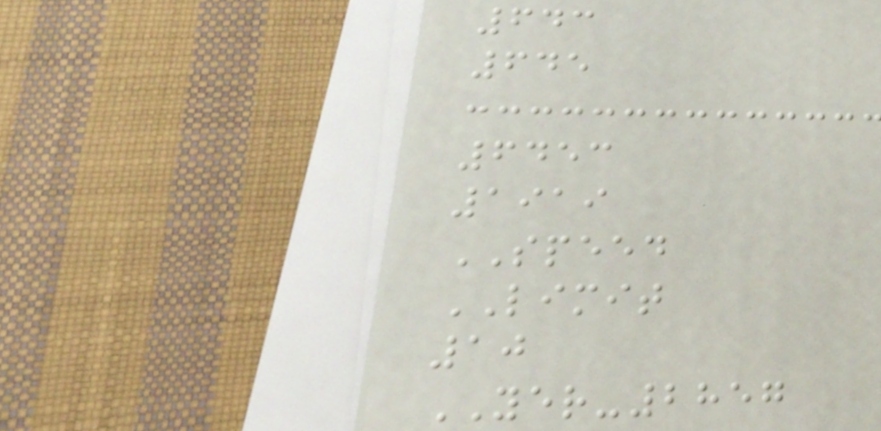643
645
6453
1919
SPEED
LIMIT
10
YER-2857
